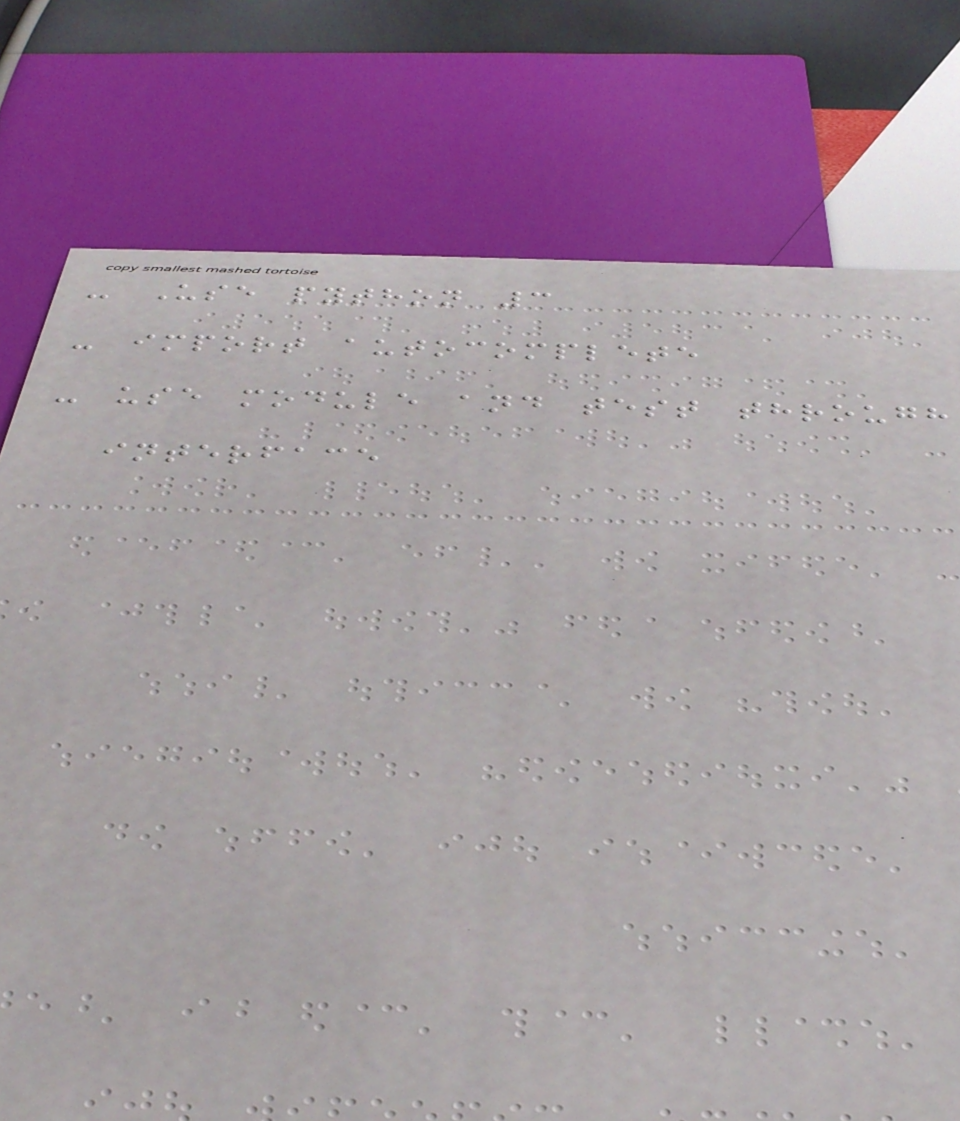- Use python 3
- import autocomplete
- use module and test through
interface
